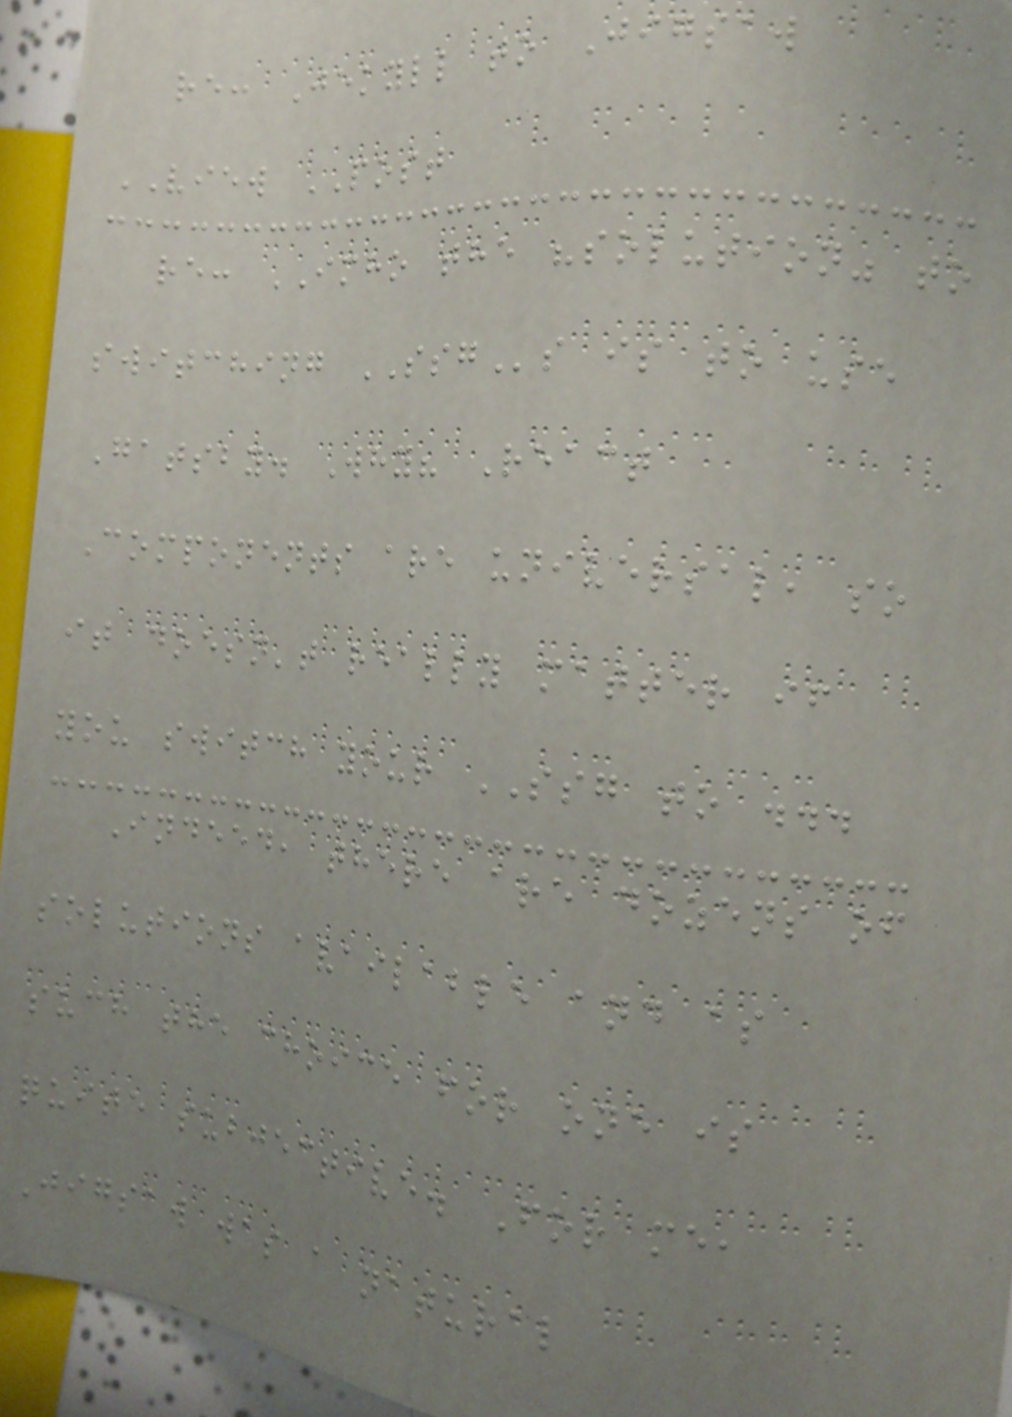re: Jekyll to Jigsaw
VIEW POST
re: IMHO the "solution" to
switching SSGs is to use
Gatsby. Why? React
Components are universal, so
it doesn't really matter if
you switch your SSG to ...
Indeed, there are dozens of
solutions available and as
such the choice for one is
quite subjective. For me,
Jigsaw was a natural
